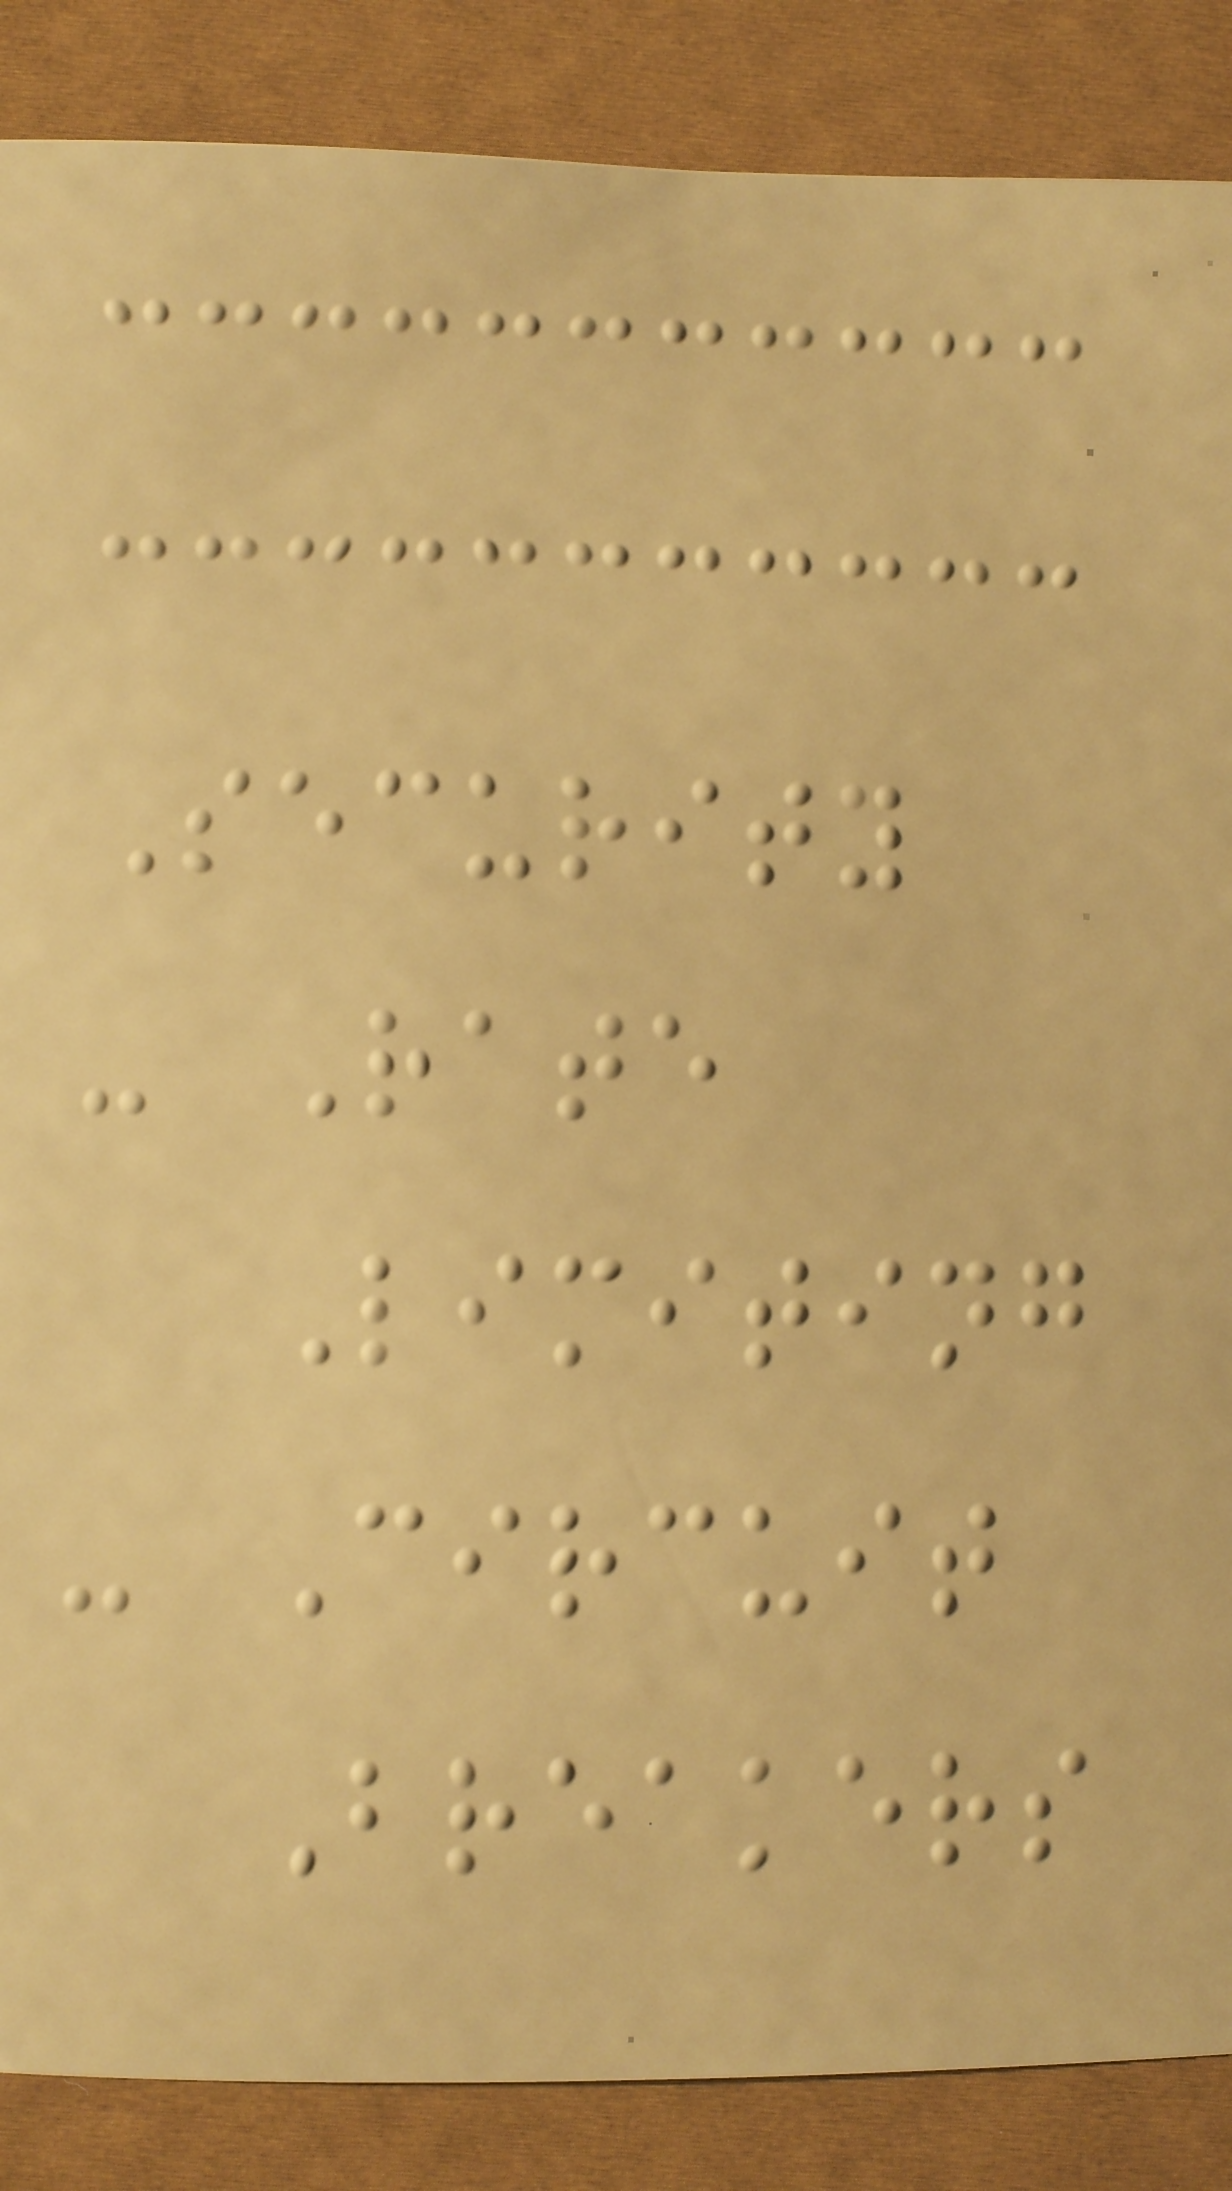Security
- Rate
Limiting
- Circuit
Breakers
